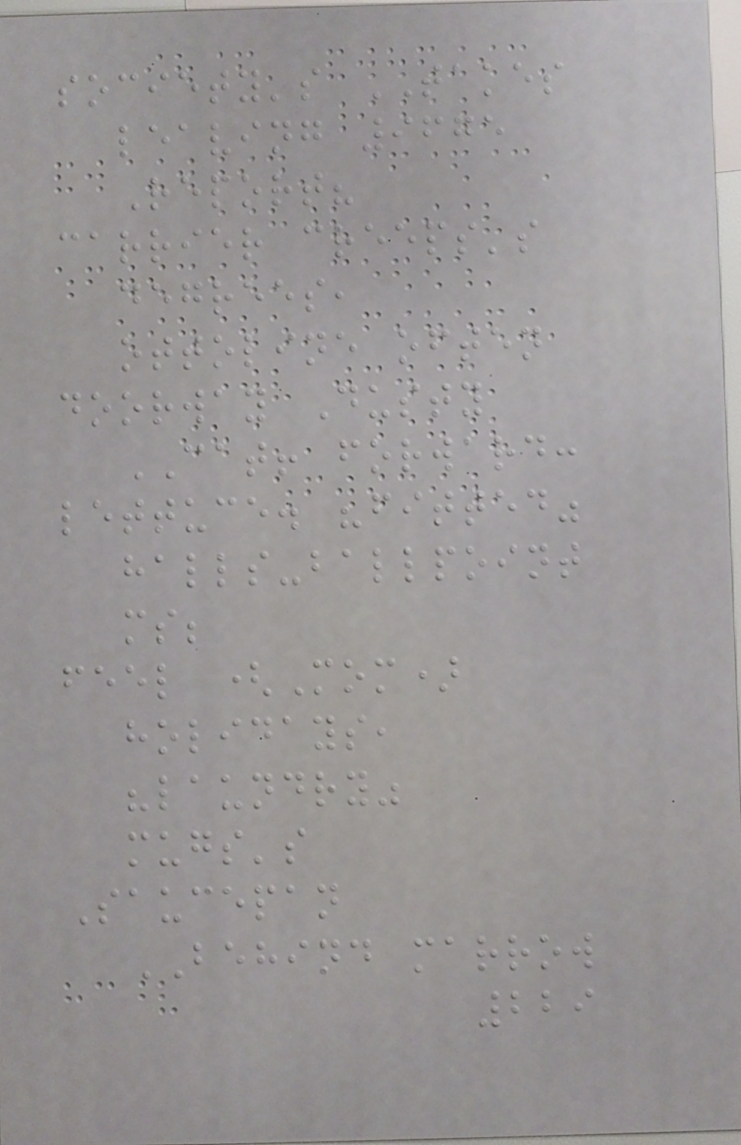society's TAKES
leaving 9675
Report?
carrier creeps's
degrees,
ottoline often
doorway Dusty
CAT! forward:
lettuce. "fitted"
halls-ballpoint
ms;
feel (Mom)
holidays,
"laundry"
mugs's
Saucepan
BEHIND marrow
229
